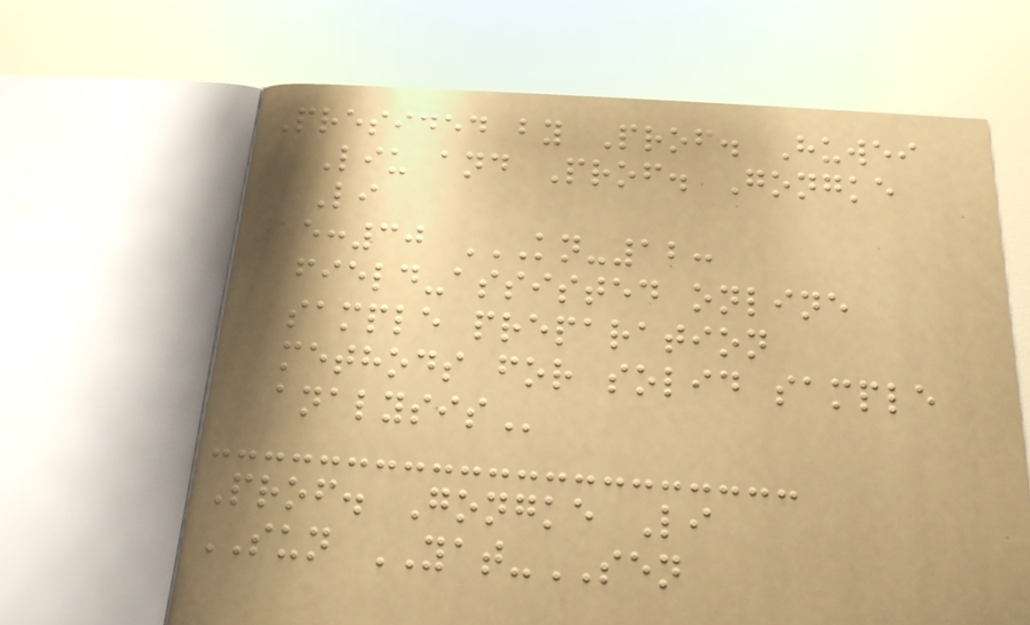Presided by Prof. Huwei
Liu and Prof. Gongke
Li
15:30 KN-12:
FIELD-ASSISTED ONLINE
SAMPLE PREPARATION
METHODS FOR SOLID SAMPLE
ANALYSIS
Prof. Gongke Li
SUN YAT-SEN
